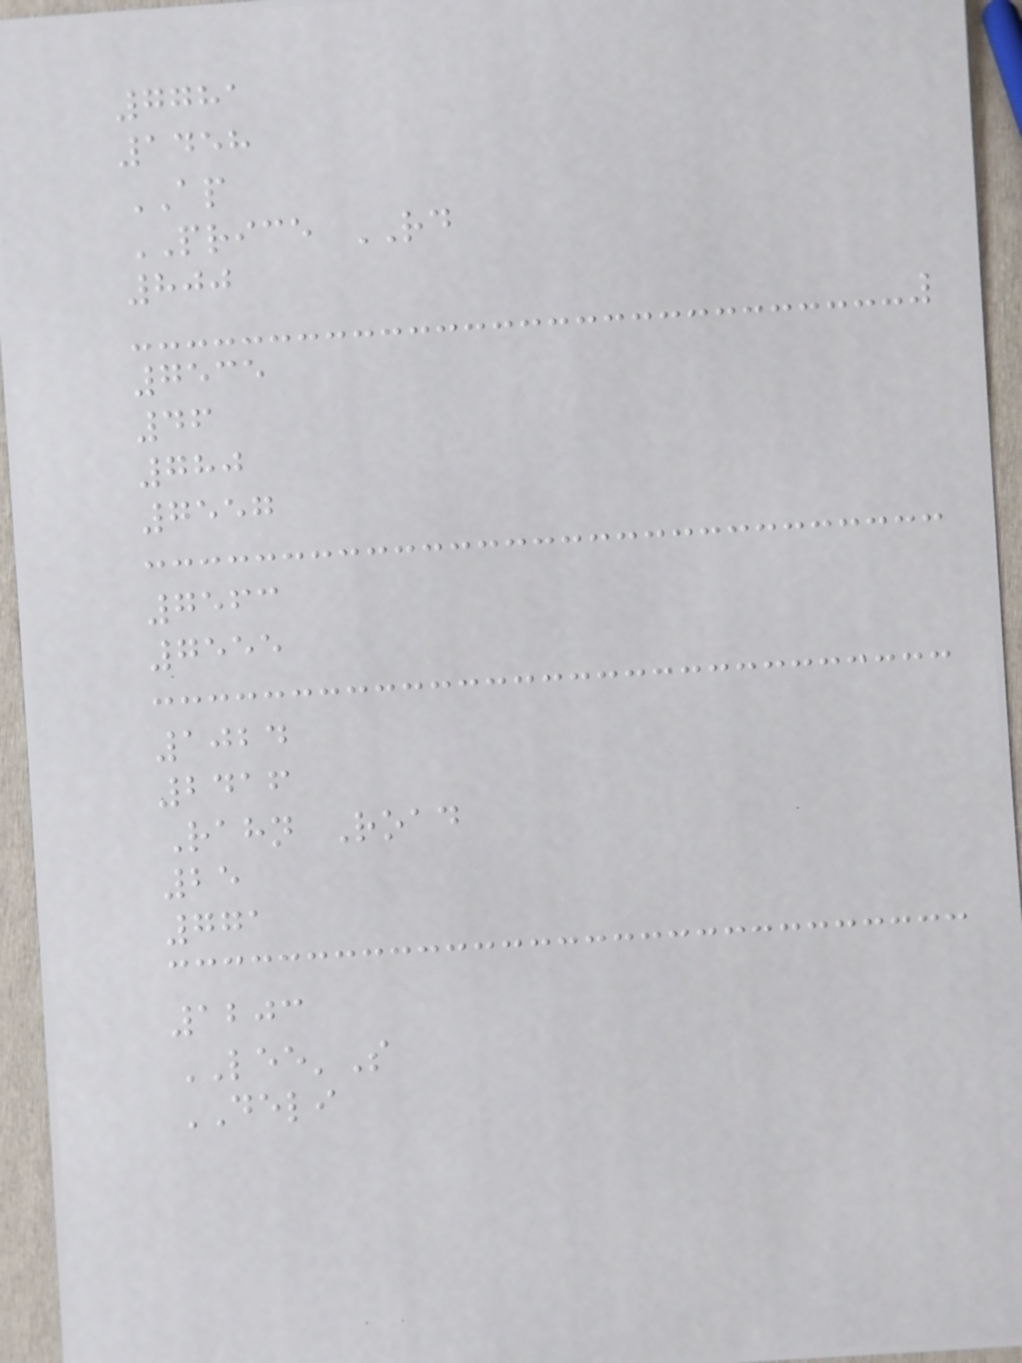7781
1458
AP
PRICE RD
800
7535
46
780
7557
7563
7555
1024
2416
Rahn Road
25
771
1203
LEE'S
DELI
